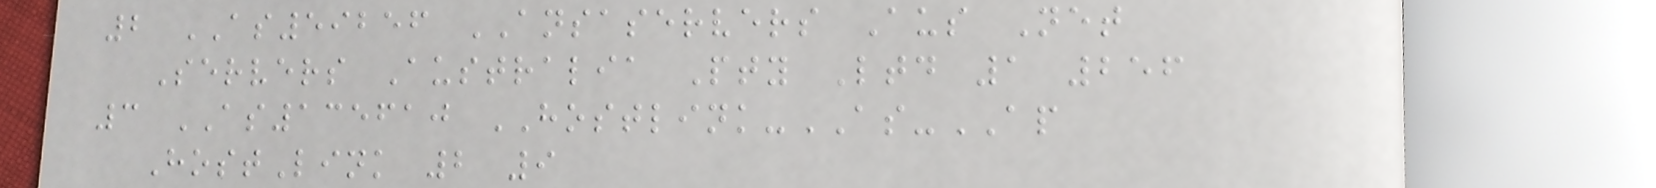2 AS59256 ANSASERVERS Aus Net
Servers Australia Pty Ltd 1 256
3 AS135610 HOSTLINK-AS-AP
HostLink 2 9
